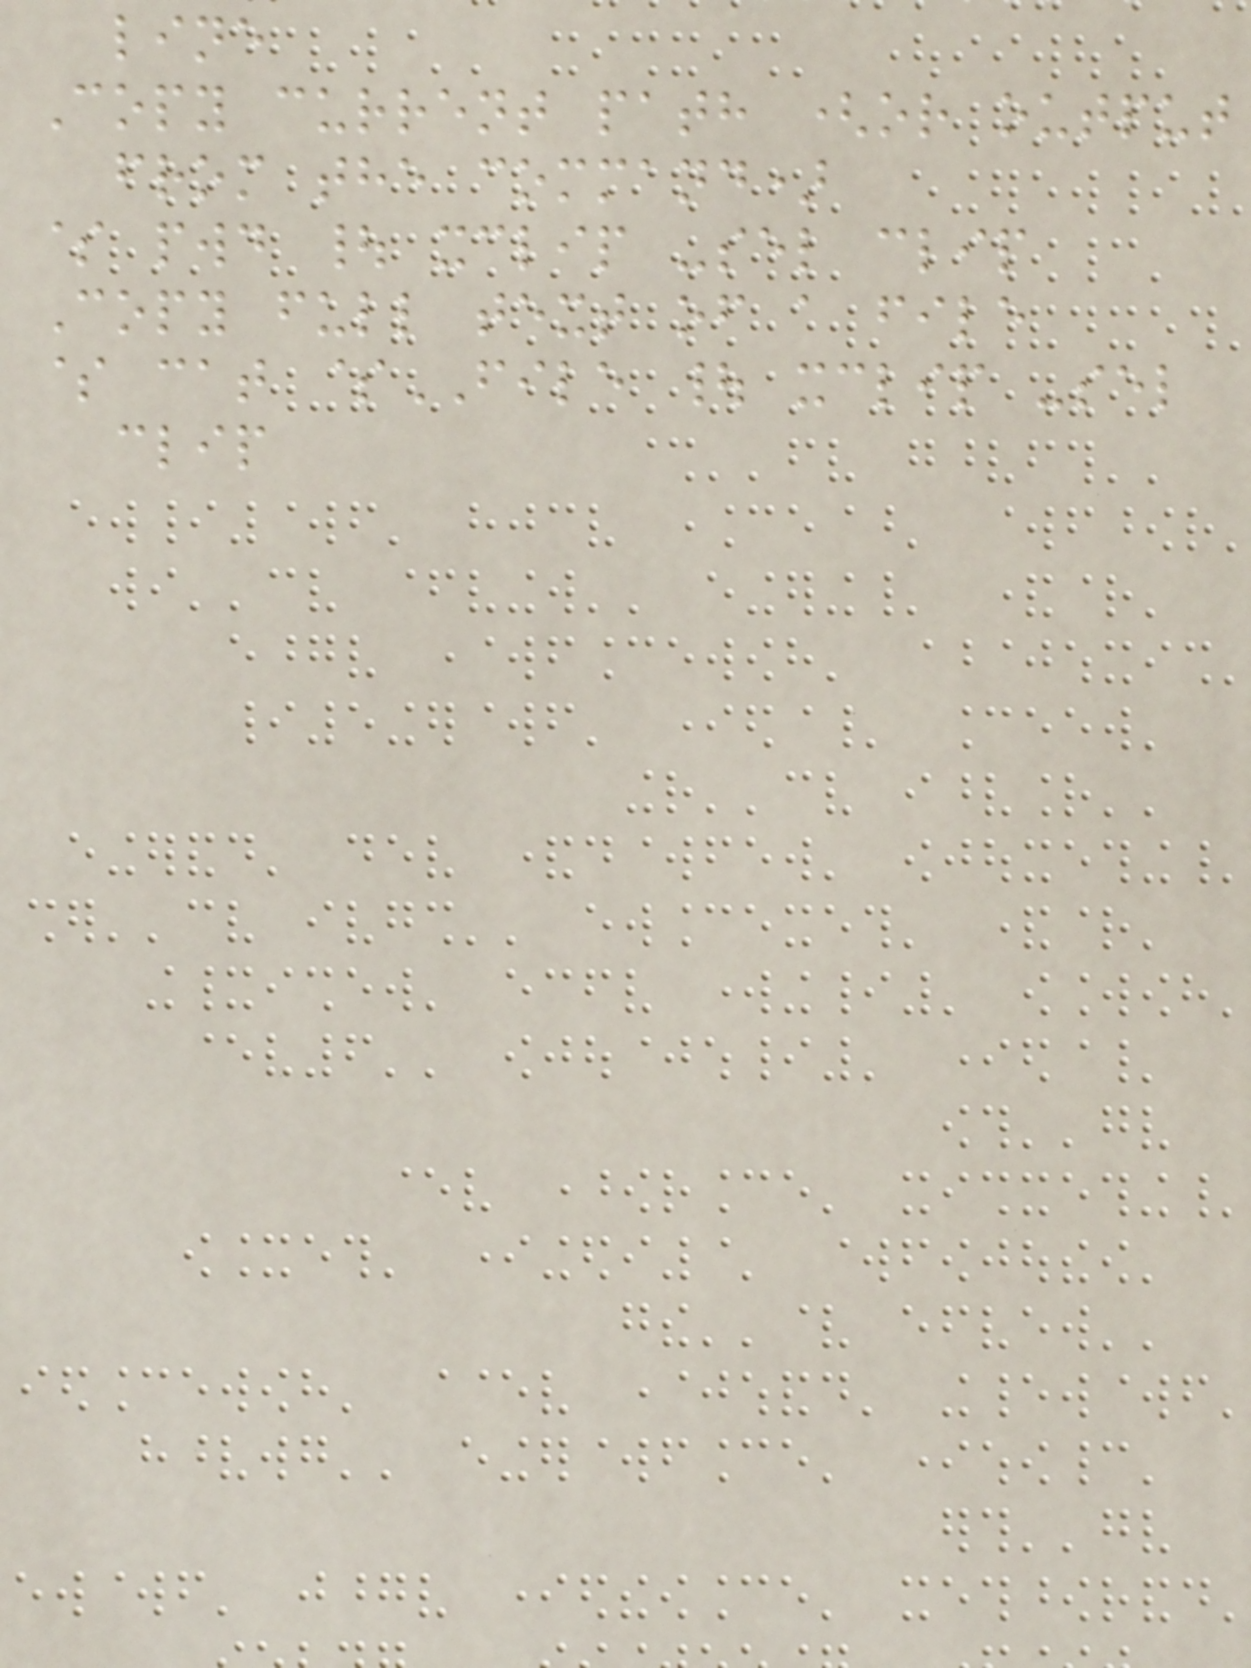line
Copy current path (or output
from the command)
$ pwd | xclip -sel clip
Copy full text of a file
$ cat $FILE | xclip -sel
clip
